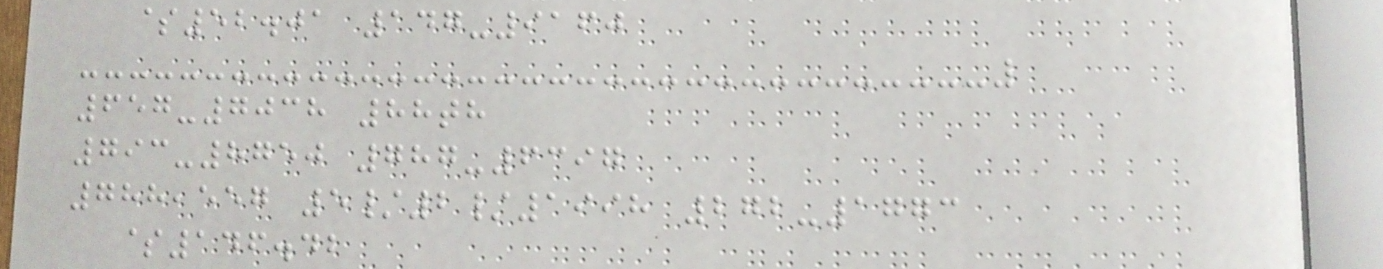$52.01 147-9160
657-7038 88th
793-8750 787-6397
788,557 5/2/1998 272-1773
$146.42
